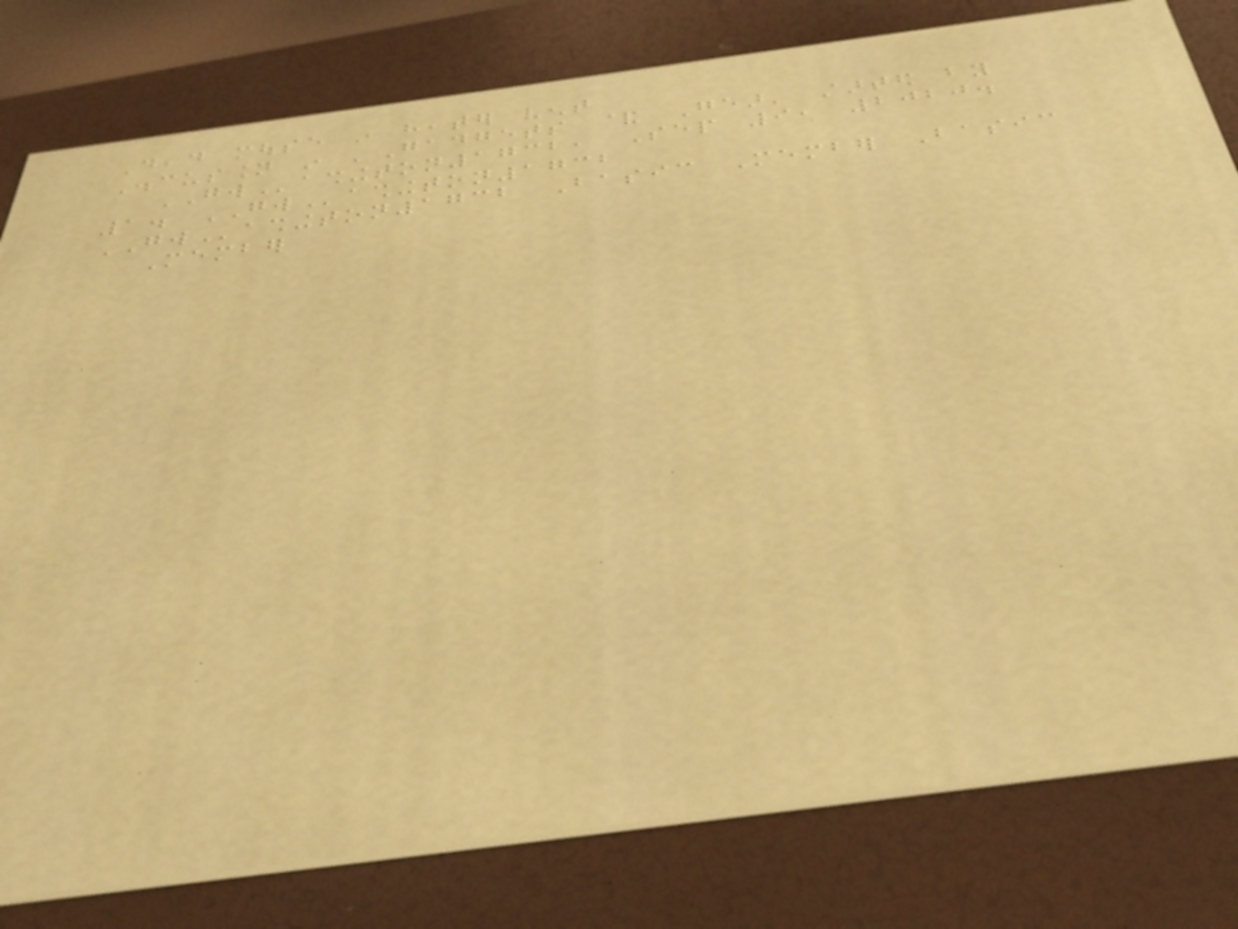Dead mouse in heater vent
Discussion in 'Gadgets & Gear' started by
GWashington1732, Sep 9, 2020.
1. GWashington1732
GWashington1732 Basic Member Basic
Member
